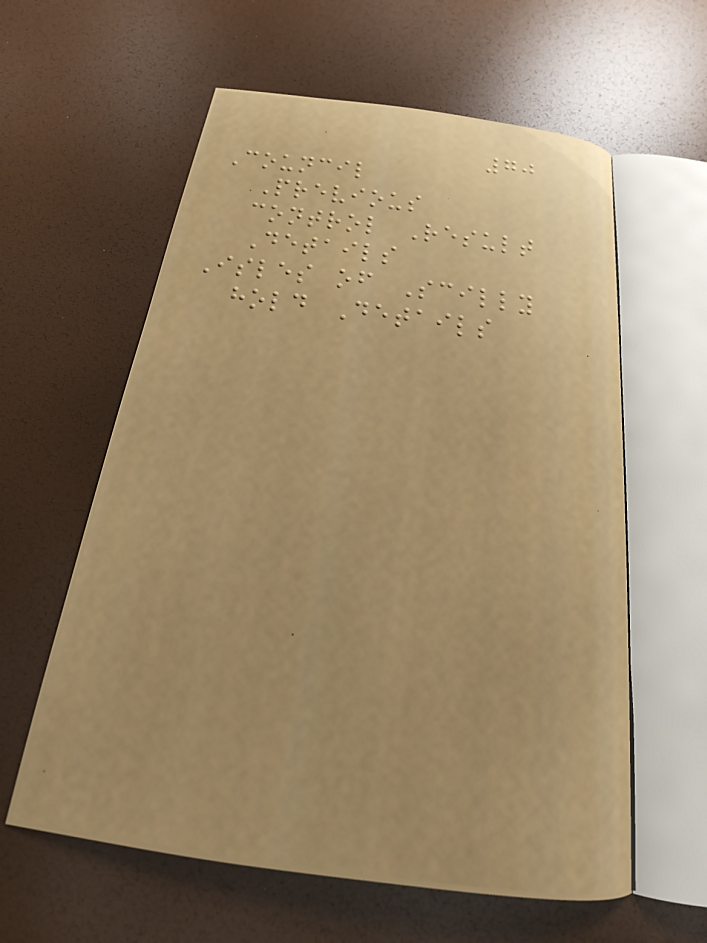70
Council
Previous
control Result
Details
Isles of Scilly
hold Details
